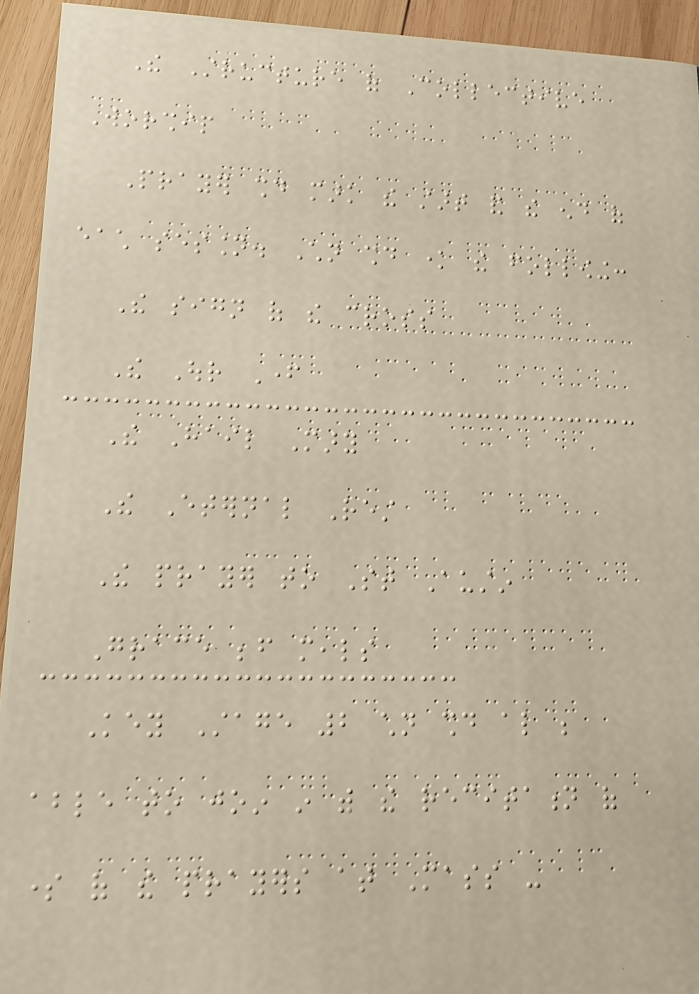The Structure of Collective
Worship
Prayer should mark the start and the end of
each session. Children should know the following:
The sign of the cross
The Our Father
The Hail Mary
The Eternal Rest
The prayer to St Austin
Grace before meals
Key Stage 2 children should also be
able to join in with the recitation of
some of the prayers at Mass -
